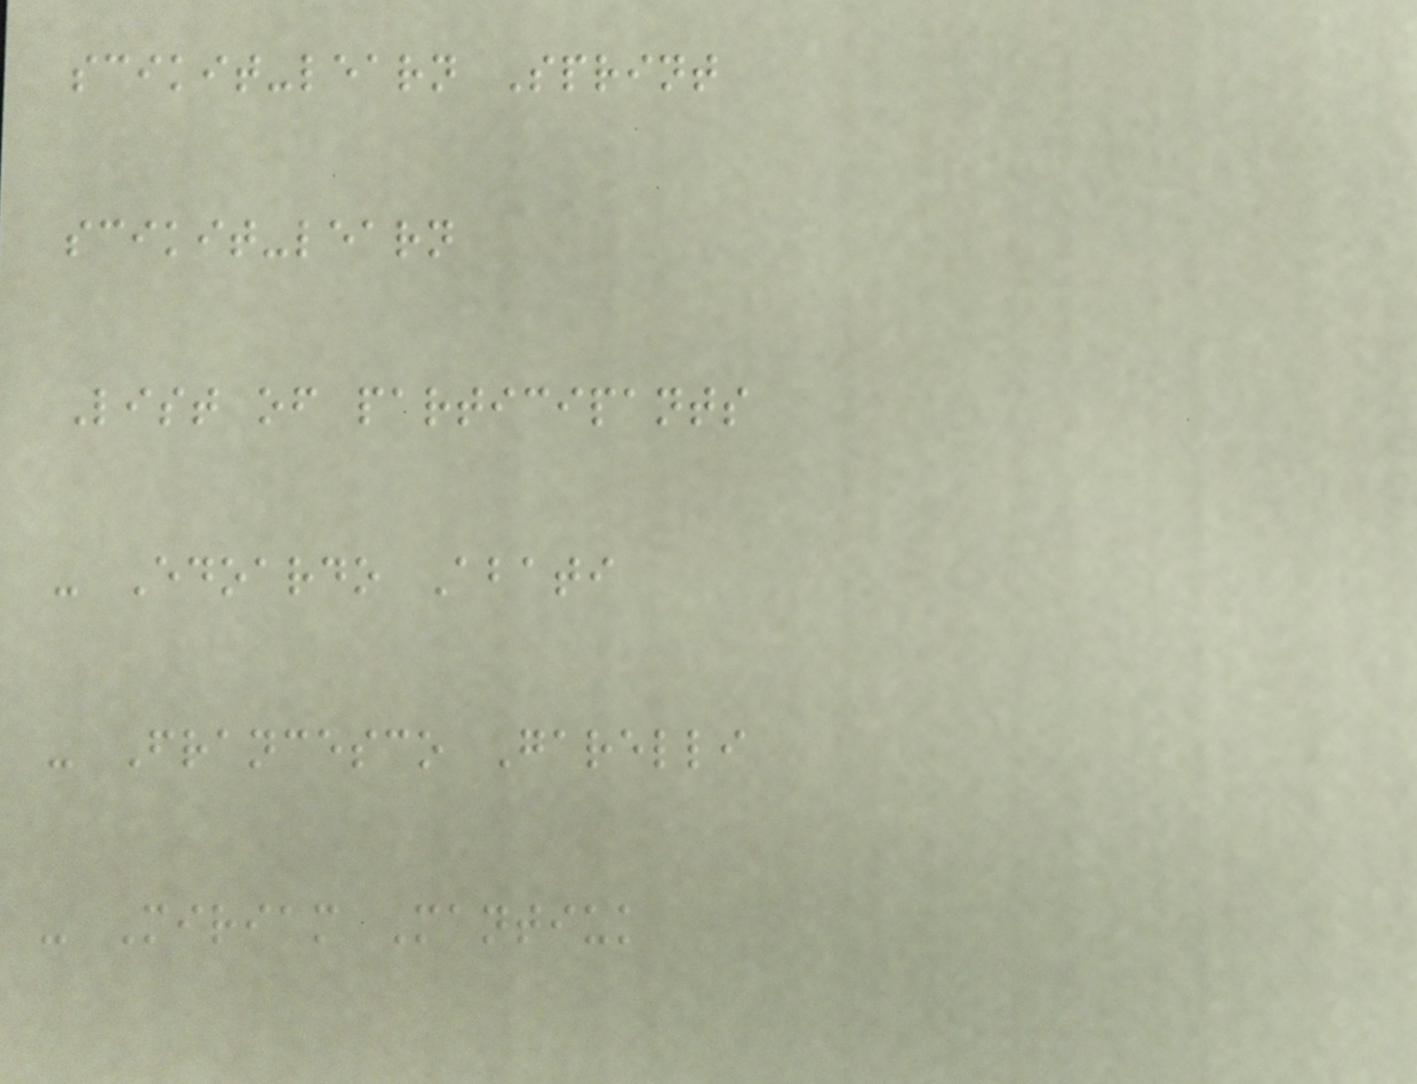scikit-learn Sprint
scikit-learn
List of participants
- Edoardo Abati
- Francesco Garelli
- Miriam Mantiuk
